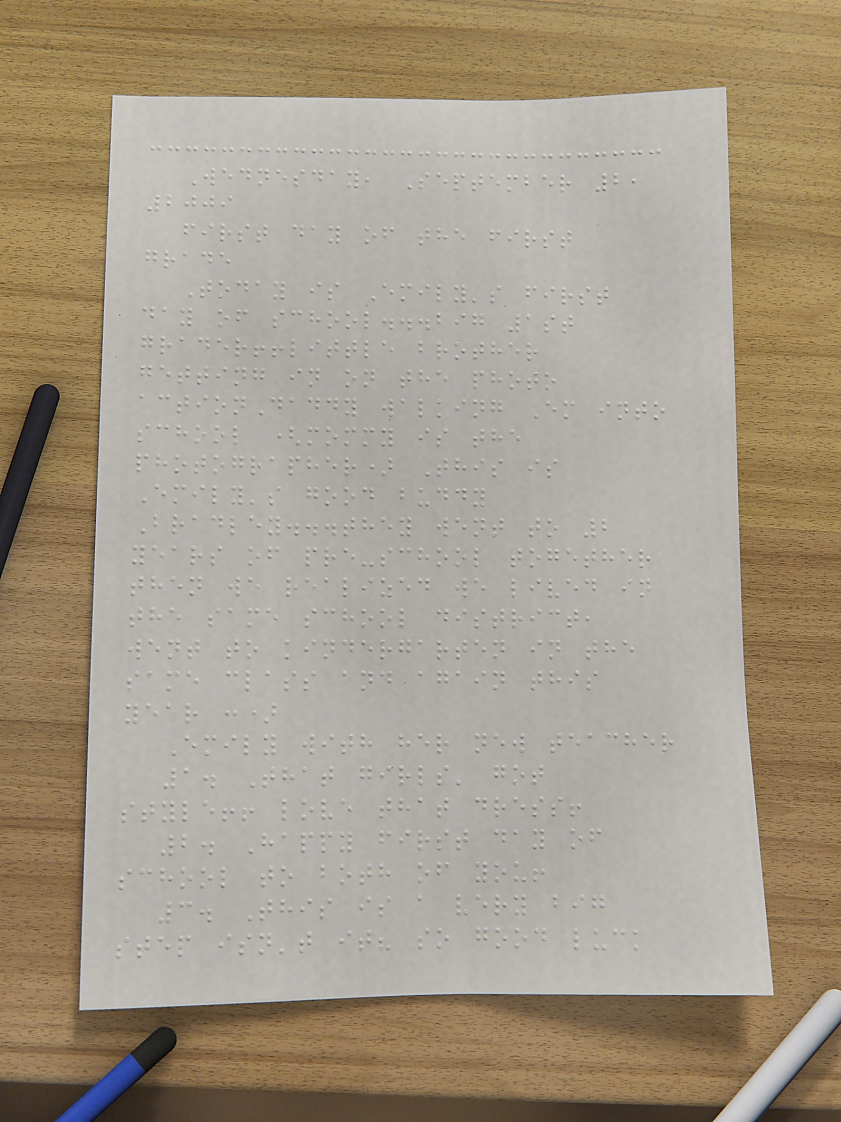Wednesday, September 2,
2009
first day of the first
grade
Today is Emily's first
day of school...big 1st
grader!!little brother
getting in on the photo
actionDaddy walking Em into
school (mommy is the
photographer) This is
Emily's good buddy
Bradley...they went to 2
years of pre-school together
then we realized we lived in
the same school district,
went to kindergarten in the
same class and again this
year :)
Emily with her new teacher
1. That girls' got
style!! love that dress!
2. Happy first day of
school to both of you!
3. This is a very big
step isn't it? so good luck
